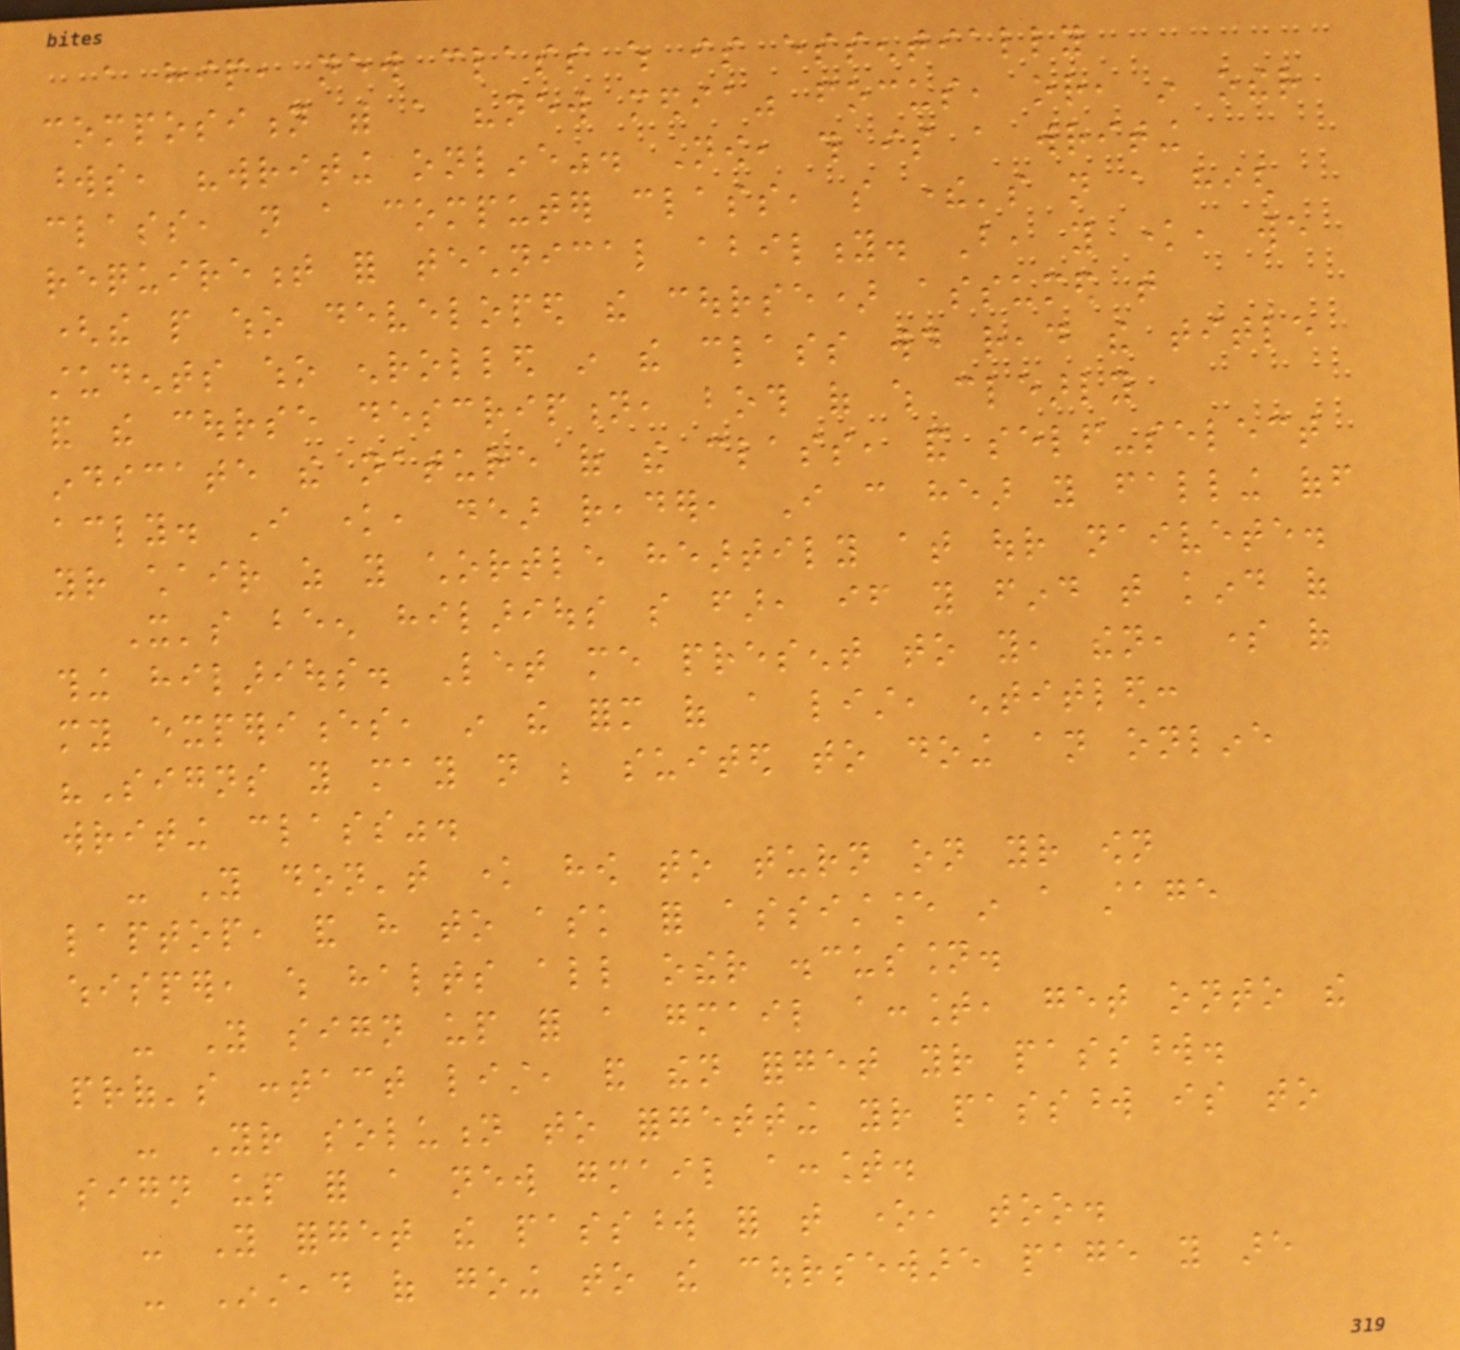a hip, new class which is essentially
composition with a "new media" focus, or, in other
words, "writing online". Now, this is a writing
class, not a computer class, so there's not a high
requirement for technical ability. But, you know, we
(the people who developed the course) assumed that
students who enrolled in the class would read the title
and the course description, both of which clearly
indicate the nature of the class, and self-select
accordingly. I know, dear reader, I can hear you falling off
your chair as you chortle heartily at our naivete.
It's been hilarious so far, if you find that kind of
thing hilarious. Let me present to you, then, some of
my experiences, in the form of a list, entitled:
"Signs you may not be suited to doing an online
writing class".
- You don't know how to turn on your own
laptop, and have to ask for assistance in a stage
whisper, which halts all other discussion.
- You sign up for a gmail account, get onto the
prof's contact list, and then forget your password.
- Your solution to forgetting your password is to
sign up for a new gmail account.
- You forget the password for that one, too.
- Instead of going to the courseware page you are
